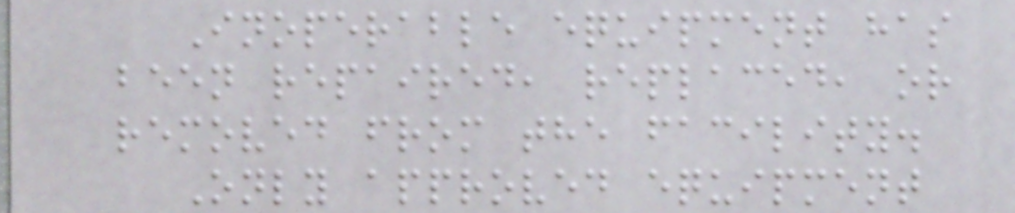Inoperable equipment has
been repaired, replaced, or
removed from the facility.
Only approved equipment
